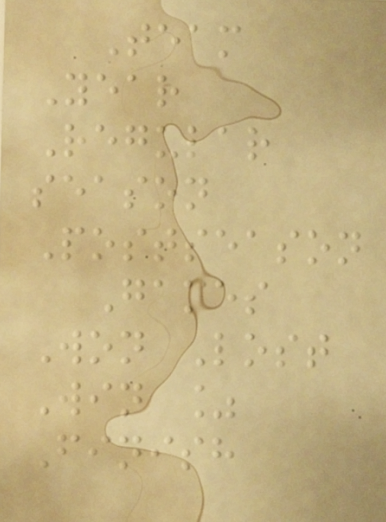Team
Year
Regular
season
Postseason
Games
Won Lost
Win %
Finish
